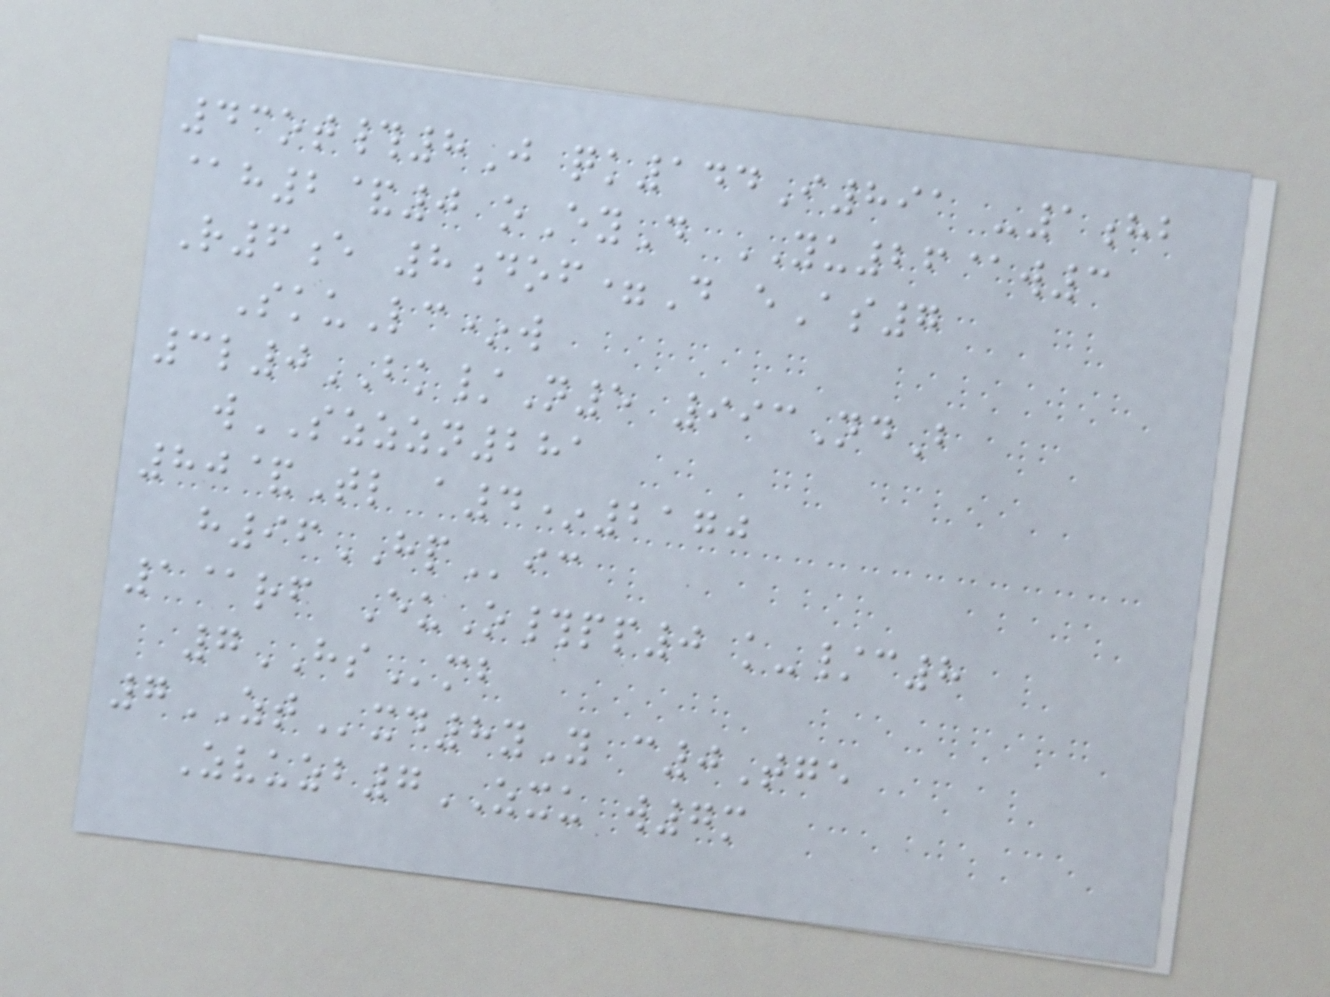43ot#8J qk144I891 -1hb
@h2&0 oEyD YU26@w3
R6e 8dof=D eAs7
SkuLc*w
3l0BK/N5 993NdB
wSZZZN281
80&Tl a4*2170
h96HPic
1@rf EuO#pp0 k-/c8
7HSmb
7ZTxd8yY c0Tge
Zvuzb7ZXU w7m
